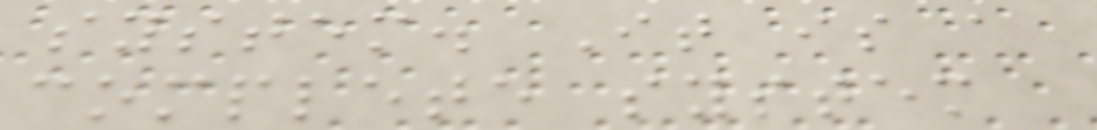system. It is a
complete system
